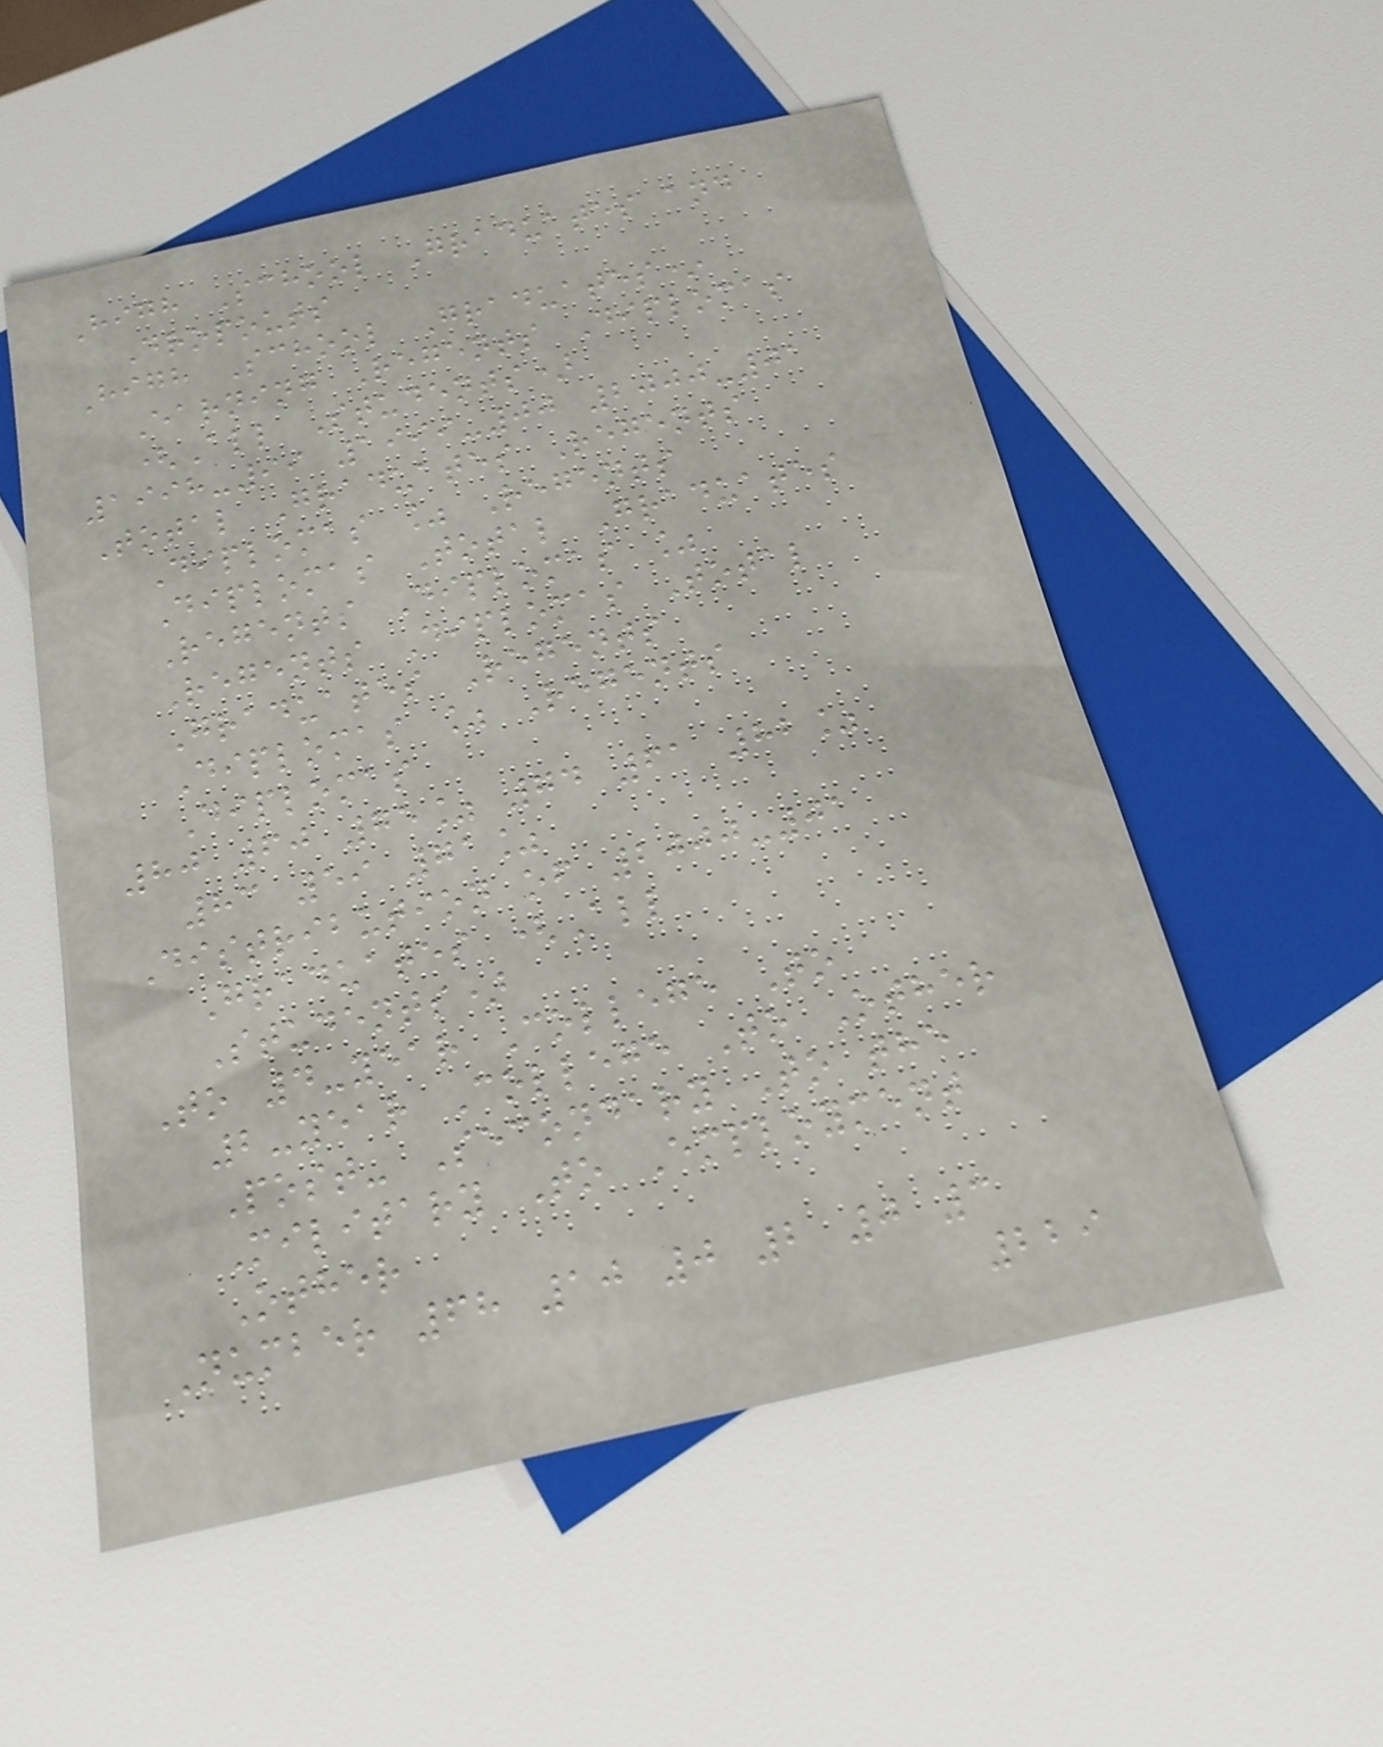High School Graduates and
Dropouts
High School Graduates*
Earning Regents Diplomas
(All Students)
1998-99 1999-00 2000-01
Total Graduates Regents
Diplomas % Regents
Diplomas Total Graduates
Regents Diplomas %
Regents Diplomas Total
Graduates Regents
Diplomas % Regents
Diplomas
80 60 75% 74 61 82%
83 59 71%
Distribution of 2000-01
Graduates (All
Students)
To 4-year College To
2-year College To Other
Post- Secondary To the
Military To Employment
Other
Number 68 10 0 2 0 3
229
